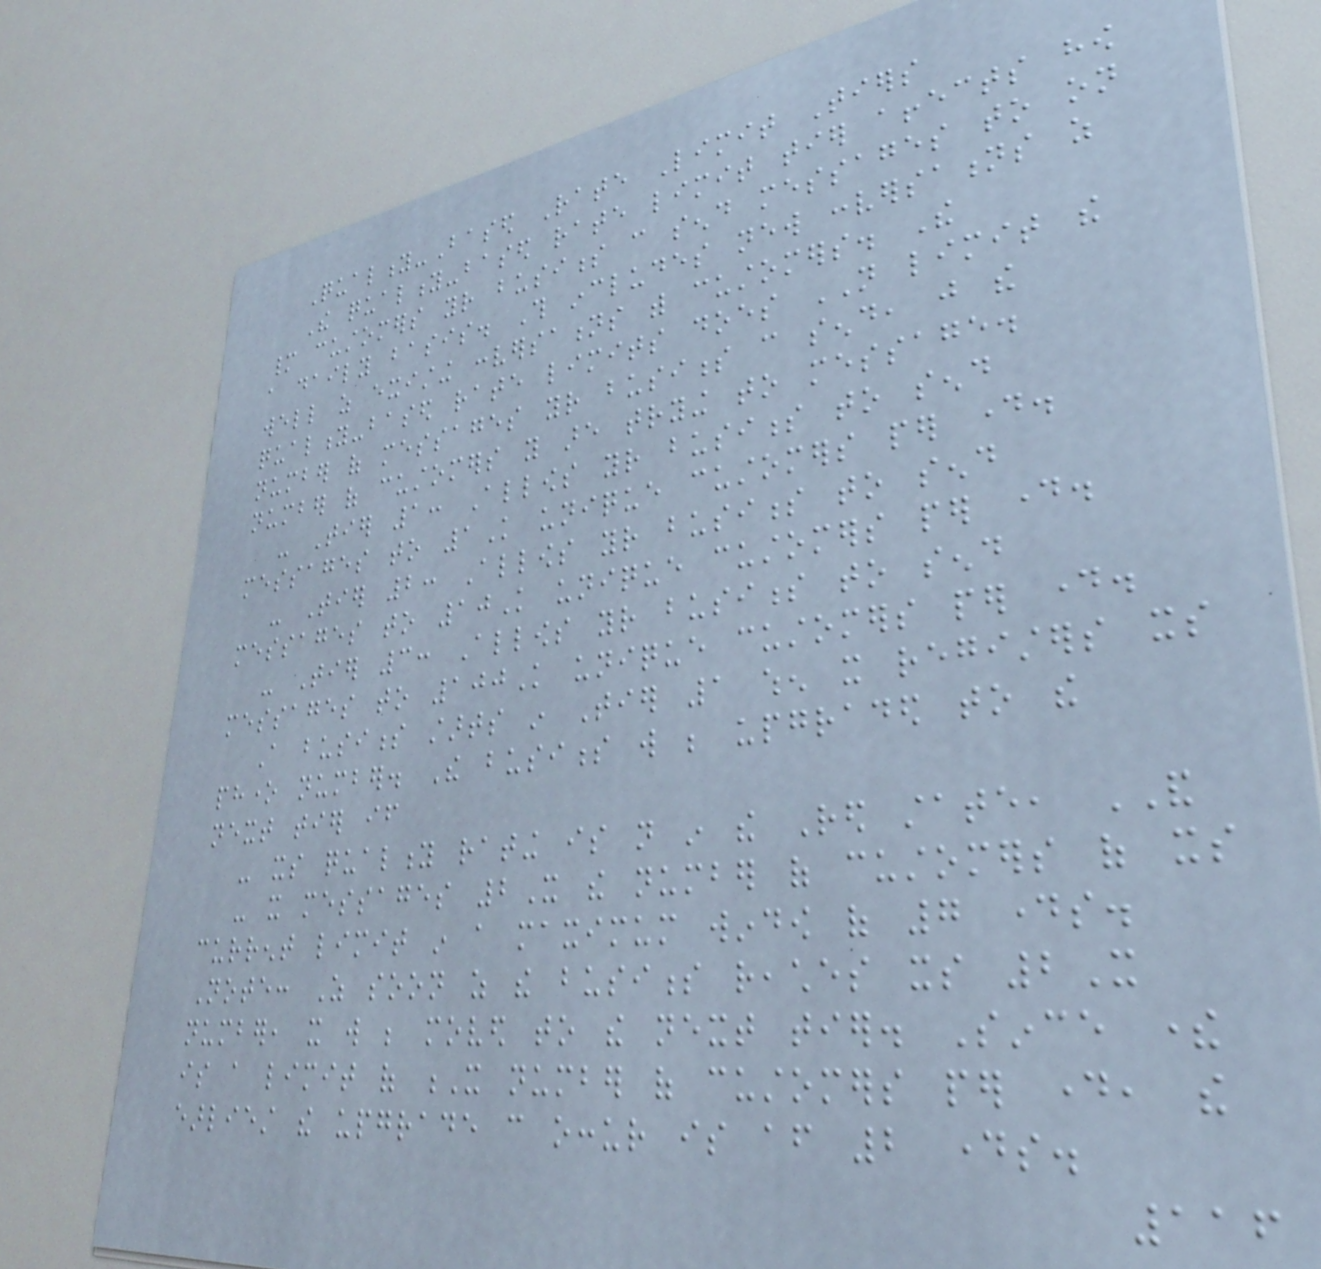Quality-Based Rate Limit Tiers
The quality-based rate limit tier affects how
many customers your business can send messages to on
a daily basis. This includes new conversations as
well as existing conversations with customers. The
quality-based rate limits does NOT limit the
number of messages your business can send, just the
number of customers you are trying to message.
- Tier 1: Allows your business to send
messages to 1K unique customers per day.
- Tier 2: Allows your business to send
messages to 10K unique customers per day.
- Tier 3: Allows your business to send
messages to 100K unique customers per day.
A business starts in Tier 1 when it registers its
phone number. The business will be upgraded to the
next tier if
- its quality rating is not in the Red state, AND
- it messages 2X the number of customers of its
current limit in a maximum window of 7 days.
Note: As soon as the business reaches its 2X
number, it will be moved to the next tier. Since there
is a limit of X number of customers per day, the
earliest the upgrade can occur is after 2 days.
116
